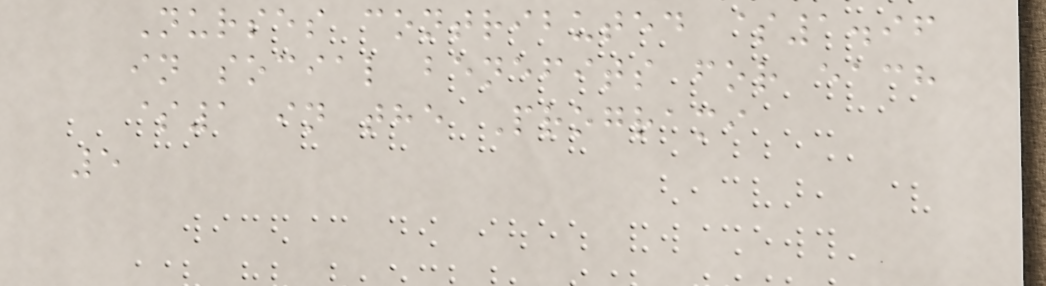Nurses contributed $1.96
in social benefits for each
$1 in the Programi
5
